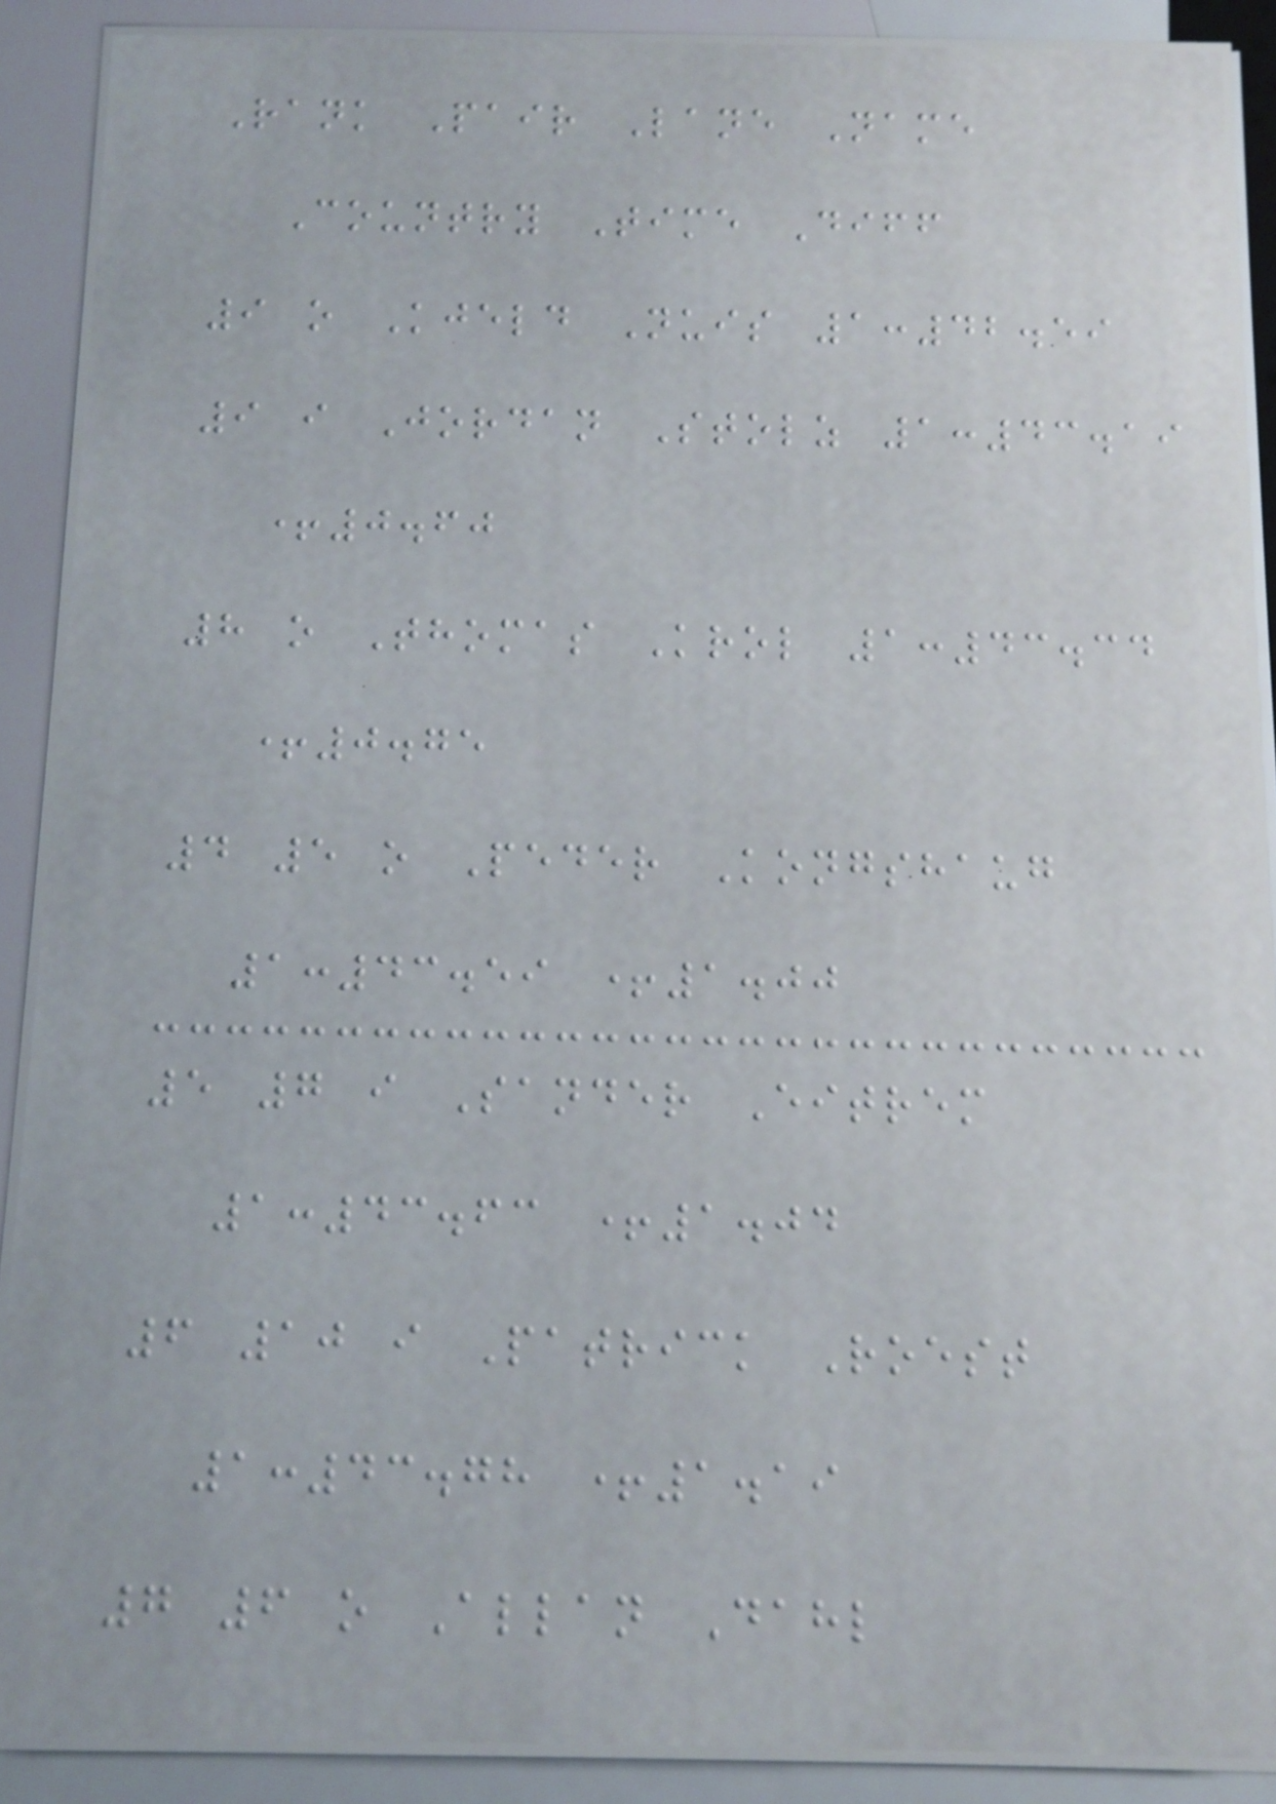Rank Pair Lane Name
Country Time Diff
9 o Kjeld Nuis 1:42.59
9 i Jordan Stolz 1:43.19
+0.60
8 o Thomas Krol 1:43.34
+0.75
4 5 o Peder Kongshaug
1:43.59 +1.00
5 7 i Sander Eitrem
1:43.63 +1.04
6 10 i Patrick Roest
1:43.78 +1.19
7 6 o Allan Dahl
